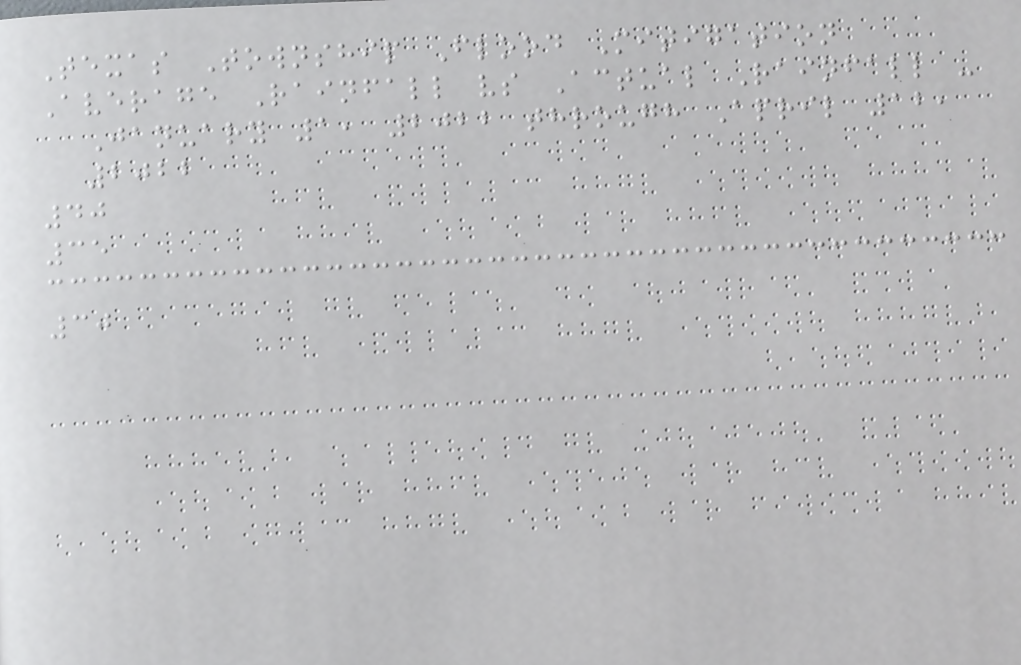Texas Township Flood Mitigation
Average Rainfall vs Actual Rainfall -
January 1, 2022 through April 12,
2022
40
35
30
